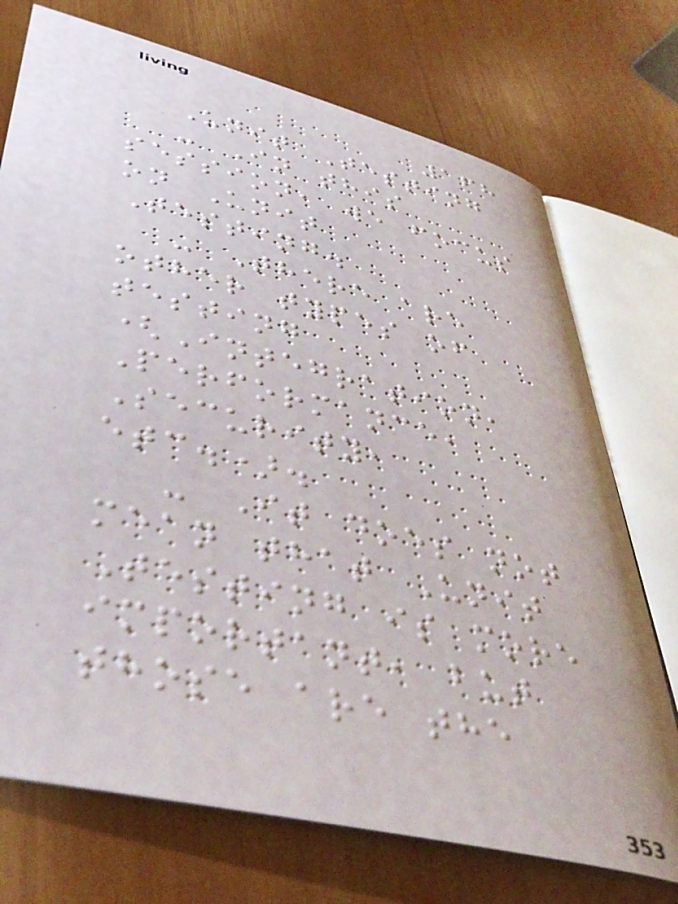168
Unit Testing
- In this
session, we focus
on Unit
Testing.
- There are
other types of
testing
(Integration,
Performance,
Security,
etc.).
- It does not
mean that Unit
Testing is more
important, but
those are the
